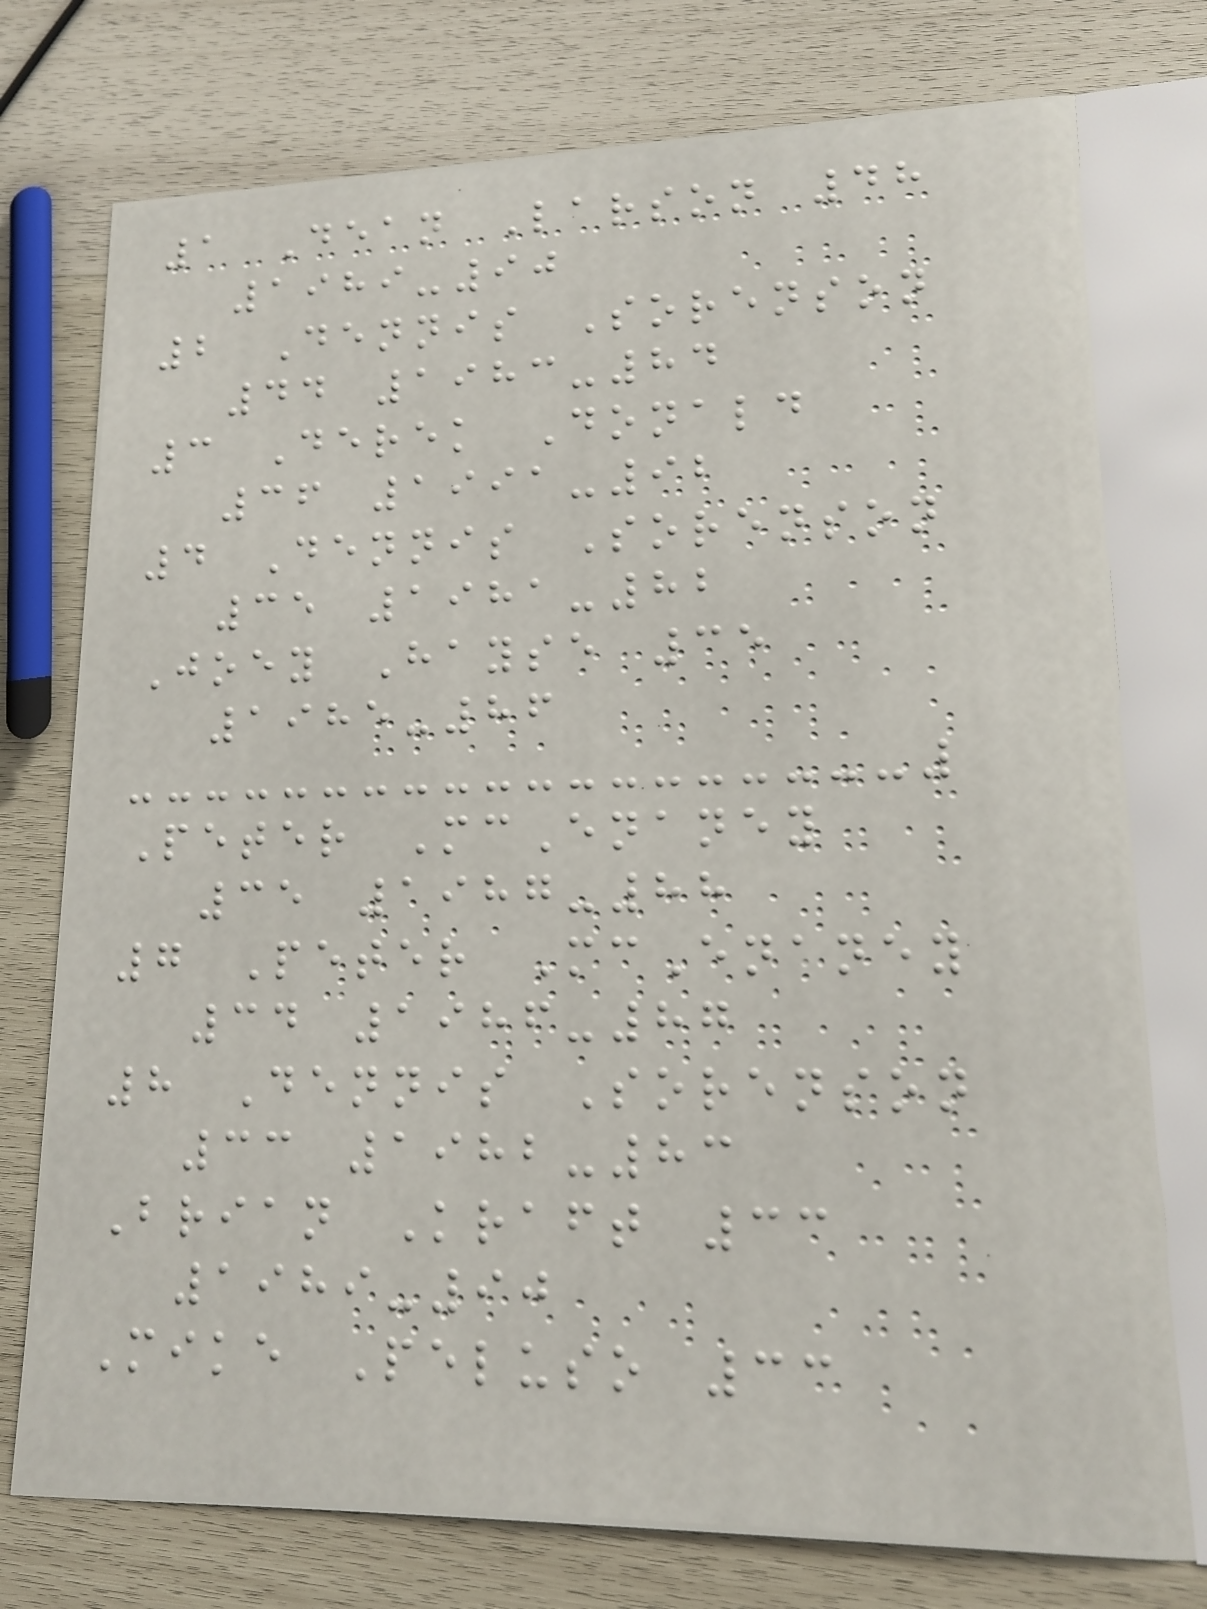1 Dean Larson 48
1989-90
2 Dennis Sorenson
44 1983-84
3 Derek Donald
36 1991-92
4 Dennis Sorenson
35 1981-82
Joey Hayse 35
1985-86
Peter McEnaney
35 1987-88
7 Peter McEnaney
34 1986-87
8 Dennis Sorenson
33 1982-83
Brian Kraft 33
1989-90
Mike Peluso 33
